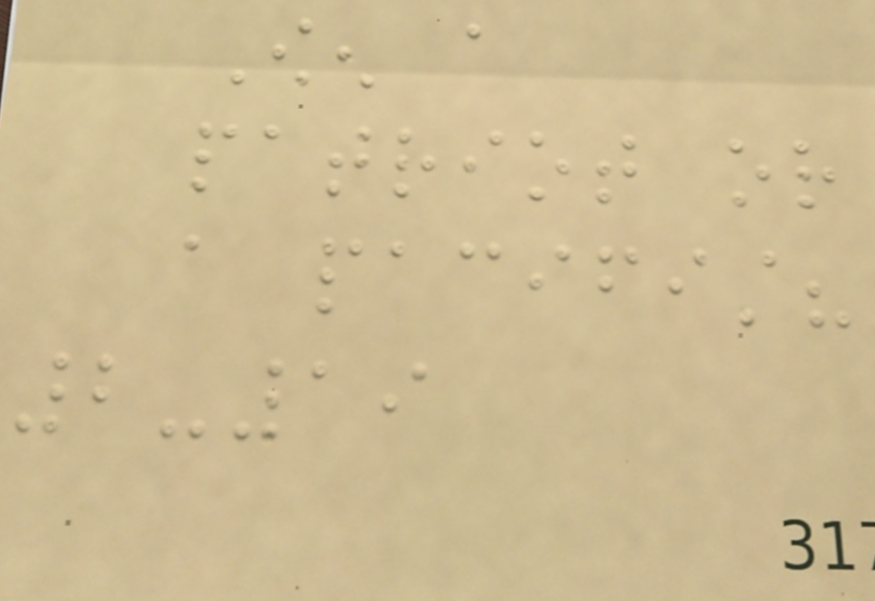Owen a
patriot or
a pacifist?
2-19
